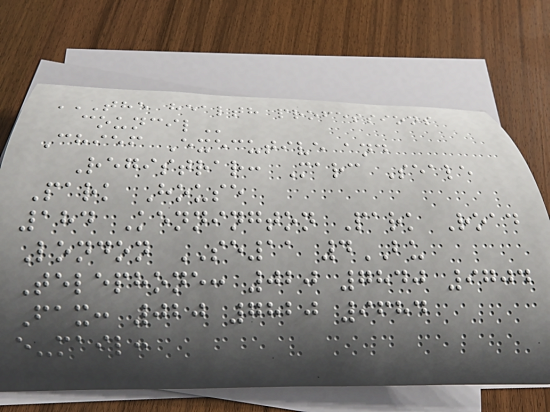THE HEALTH PROFESSIONS
COUNCIL
Chief Executive and
Registrar: Marc Seale
Park House
184 Kennington Park Road
London SE11 4BU
Telephone: 020 7840 9704
Fax: 020 7820 9684
e-mail:
